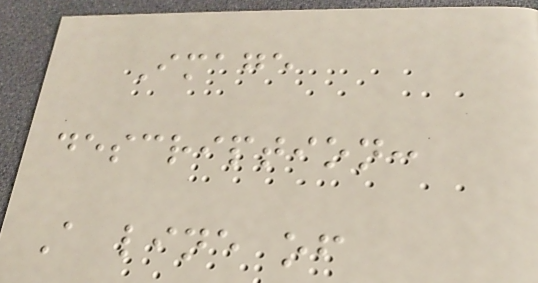Image
description:
A line of
